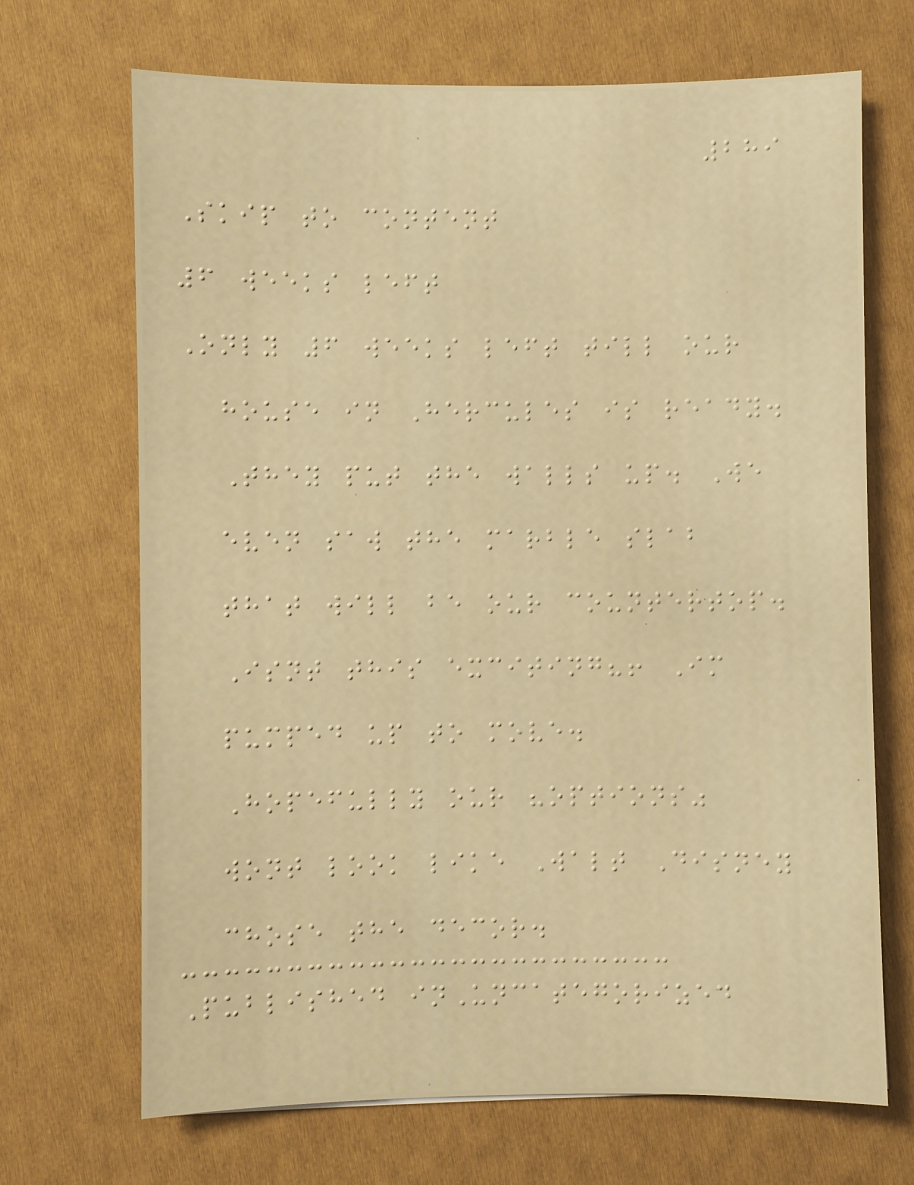289
Skip to content
6 weeks left
Only 6 weeks left till our
house in Hercules is ready.
They put the walls up. We
even saw the marble slab
that will be our countertop.
Isnt this exciting?! Im
pumped up to move.
Hopefully our "options"
wont look like Walt Disney
chose the decor.
Published inUncategorized
